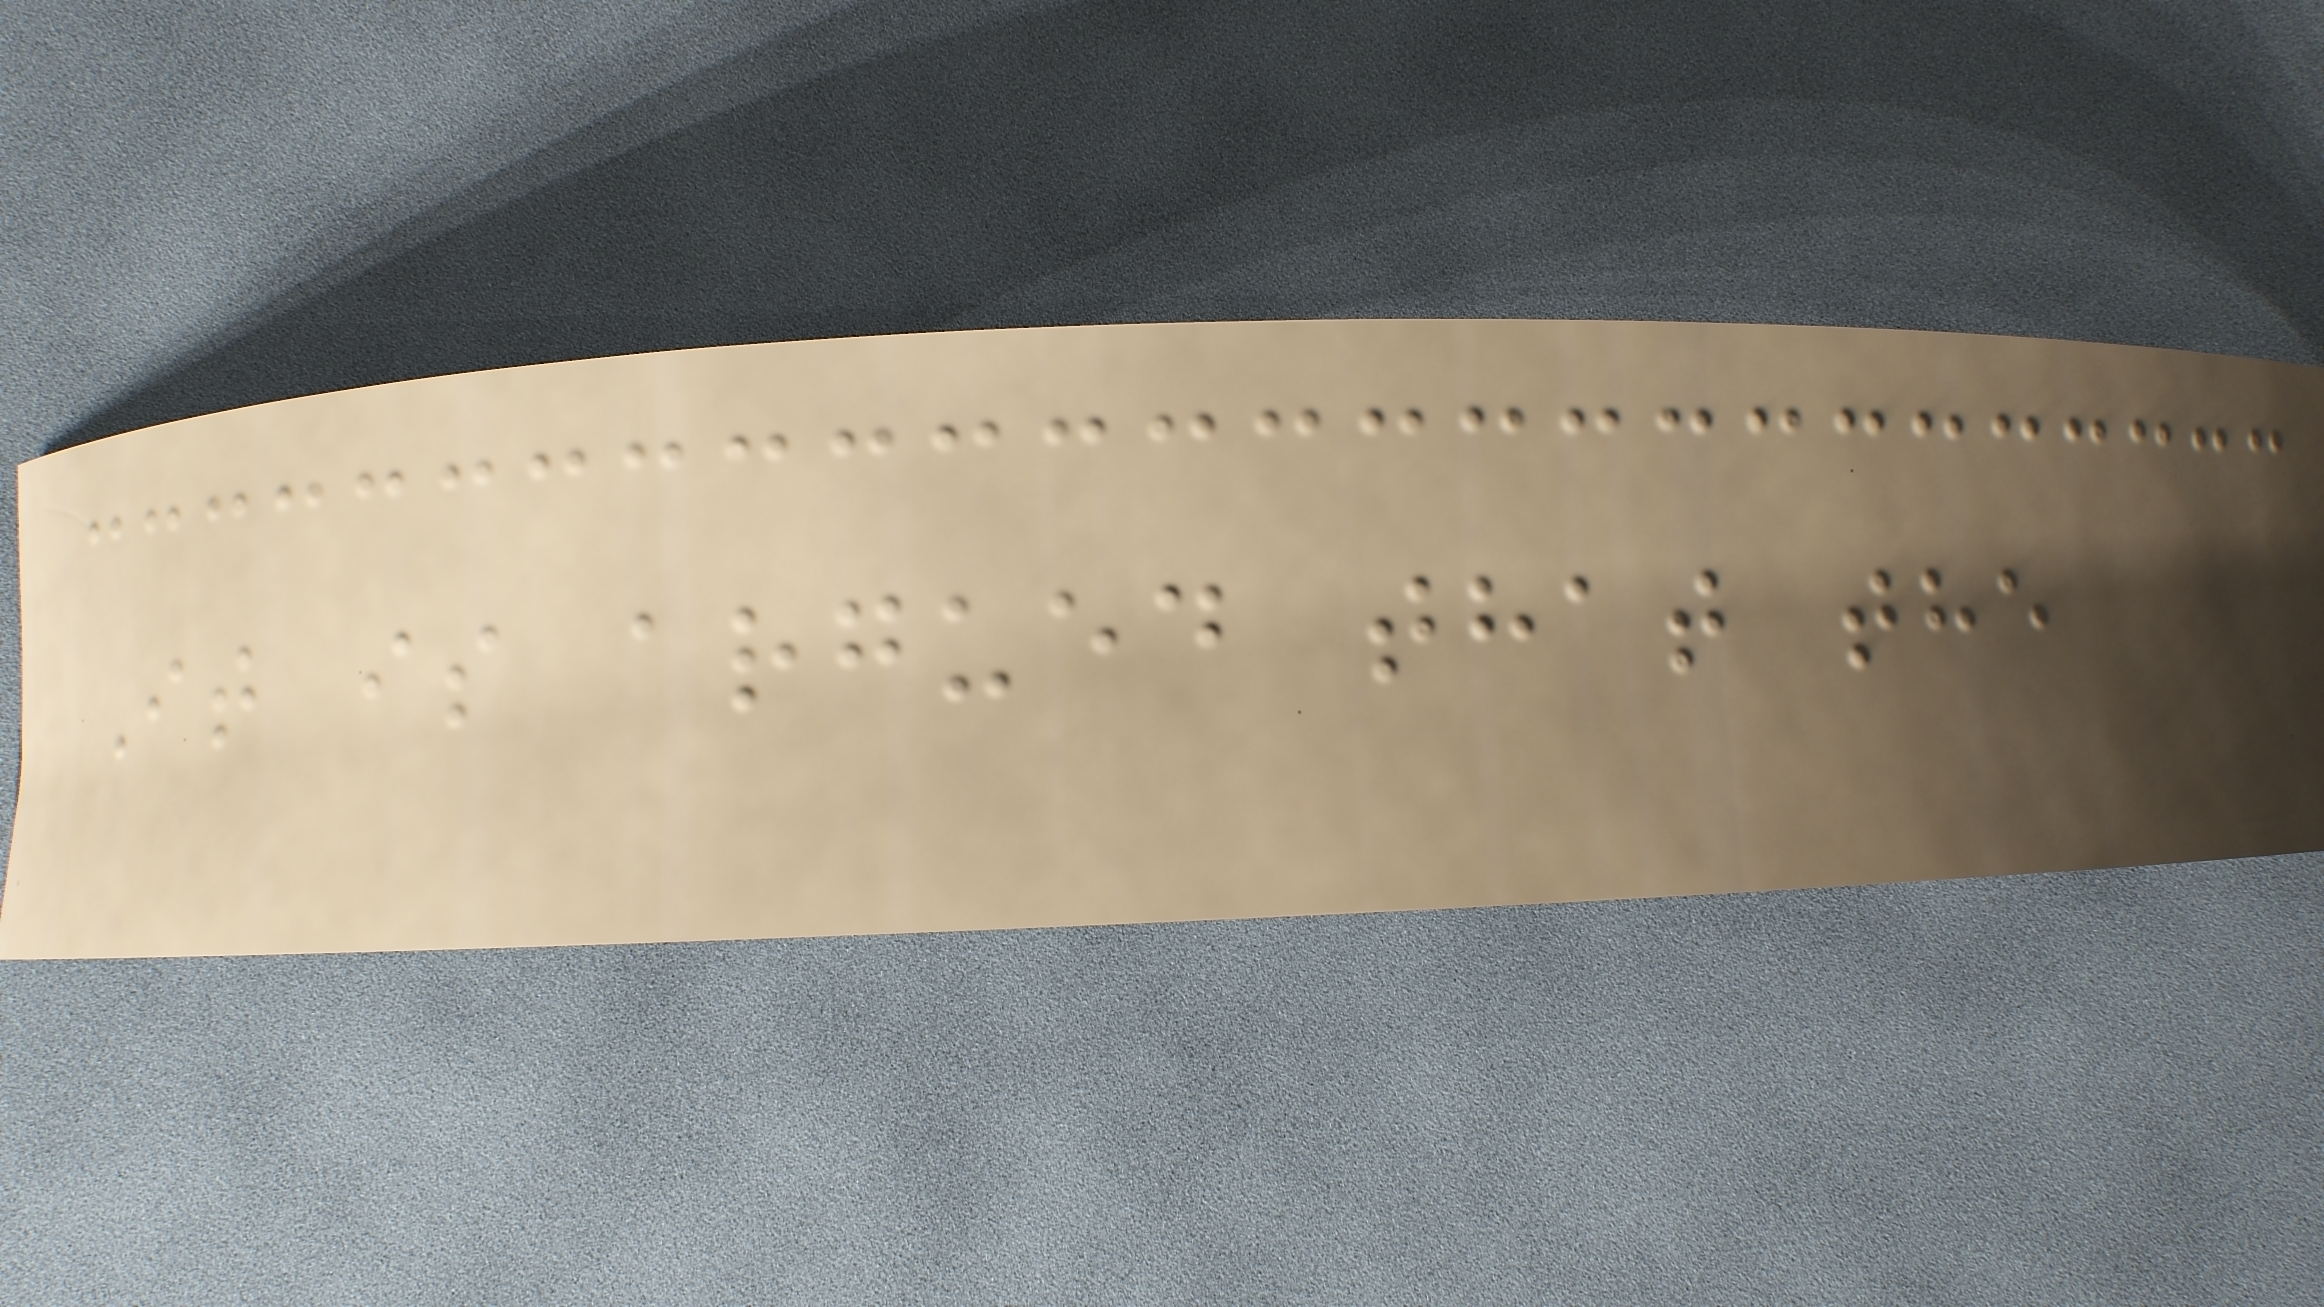It is argued that the
